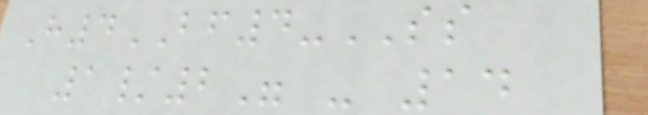H4BF4-SS
1/2" - 14
